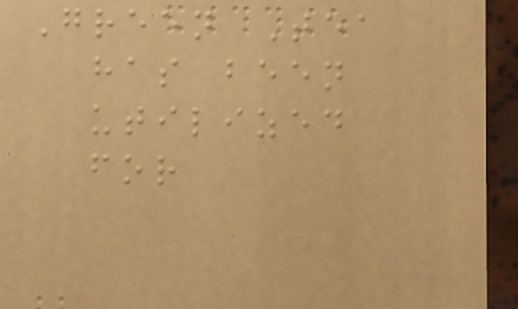Green Tea
has been
utilized
for
